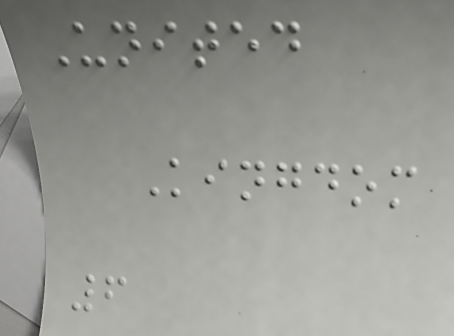United
Kingdom
6
